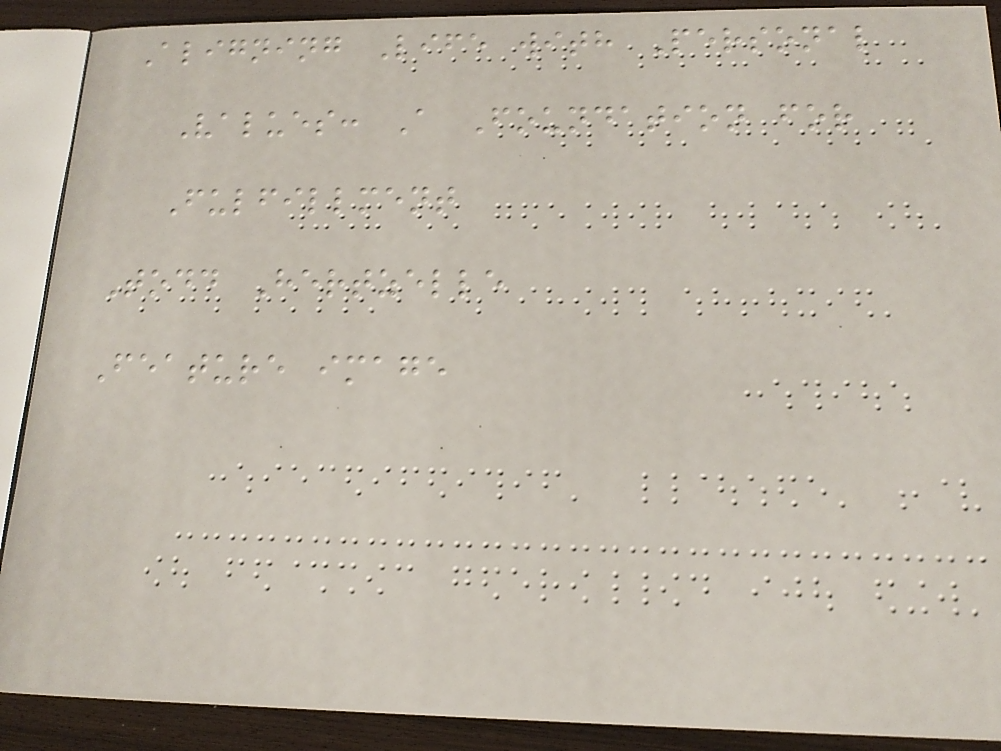Aligning Life with Personal
Values: A Foundation for
Fulfillment
Todd Hertzelle
Feature image
